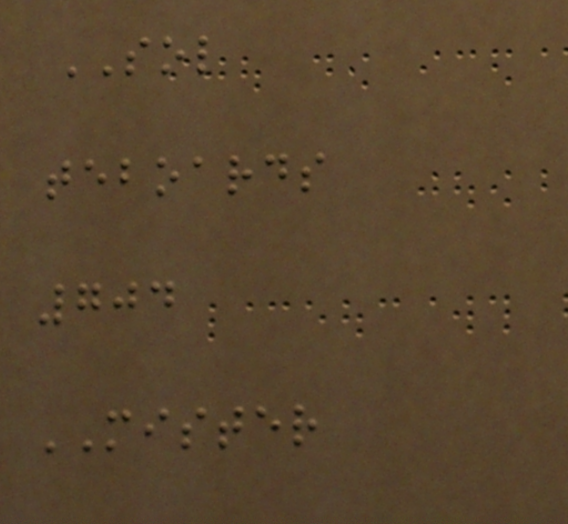SOL
teboards
704
MISTER
